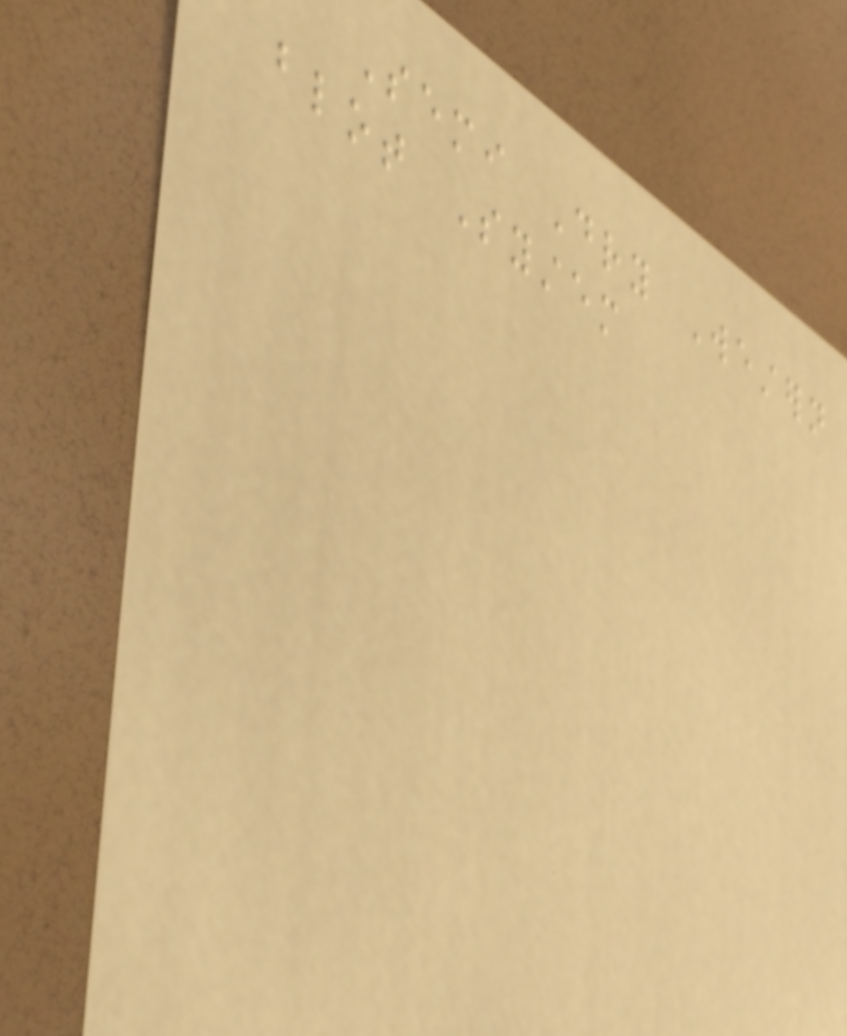Semi Dry Western
blot System
